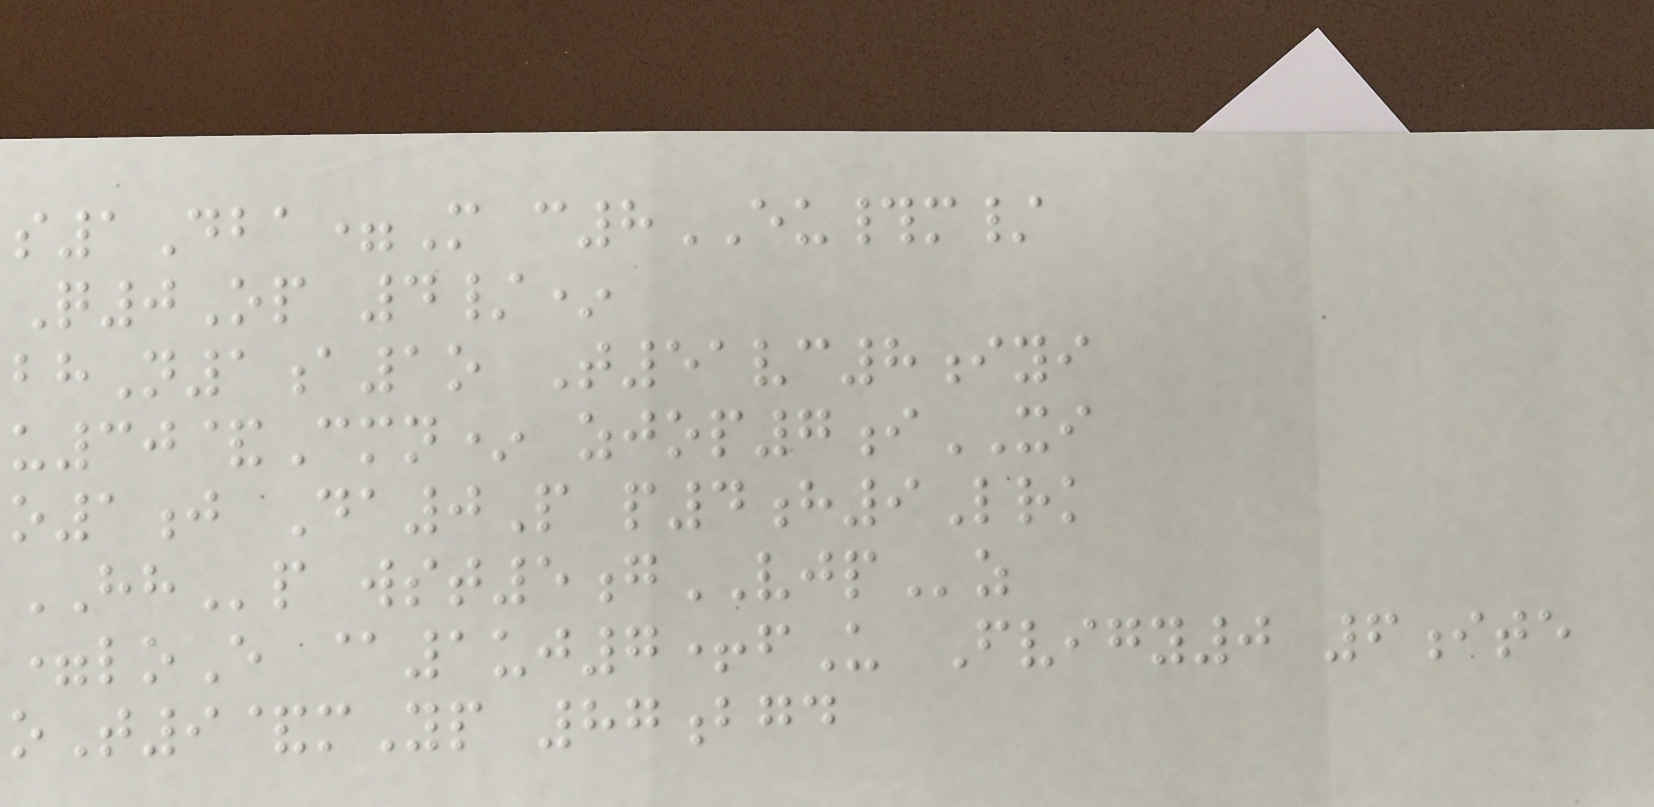s1Dba=M c8EU#m/
Q0Op 4/*
bhN1a1o T51vc8iyi
u30&Cmn* zjop7iXI
o1j Da0P p4h9Lrk
HHp wst5gVJPz
=loE @1uj7+fU Fvigy0 6ite
oT9&mYp 87bgd
